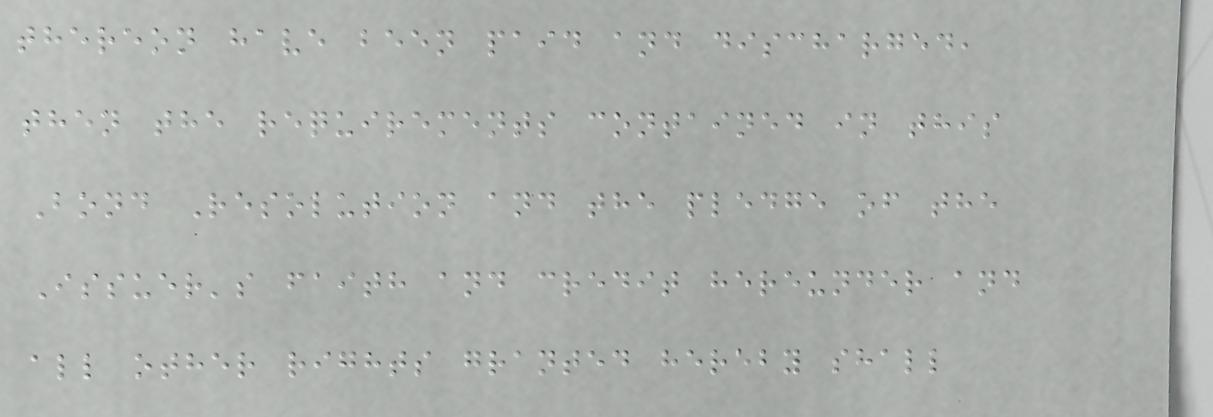thereon have been paid and discharged,
then the requirements contained in this
Bond Resolution and the pledge of the
Issuer's faith and credit hereunder and
all other rights granted hereby shall
